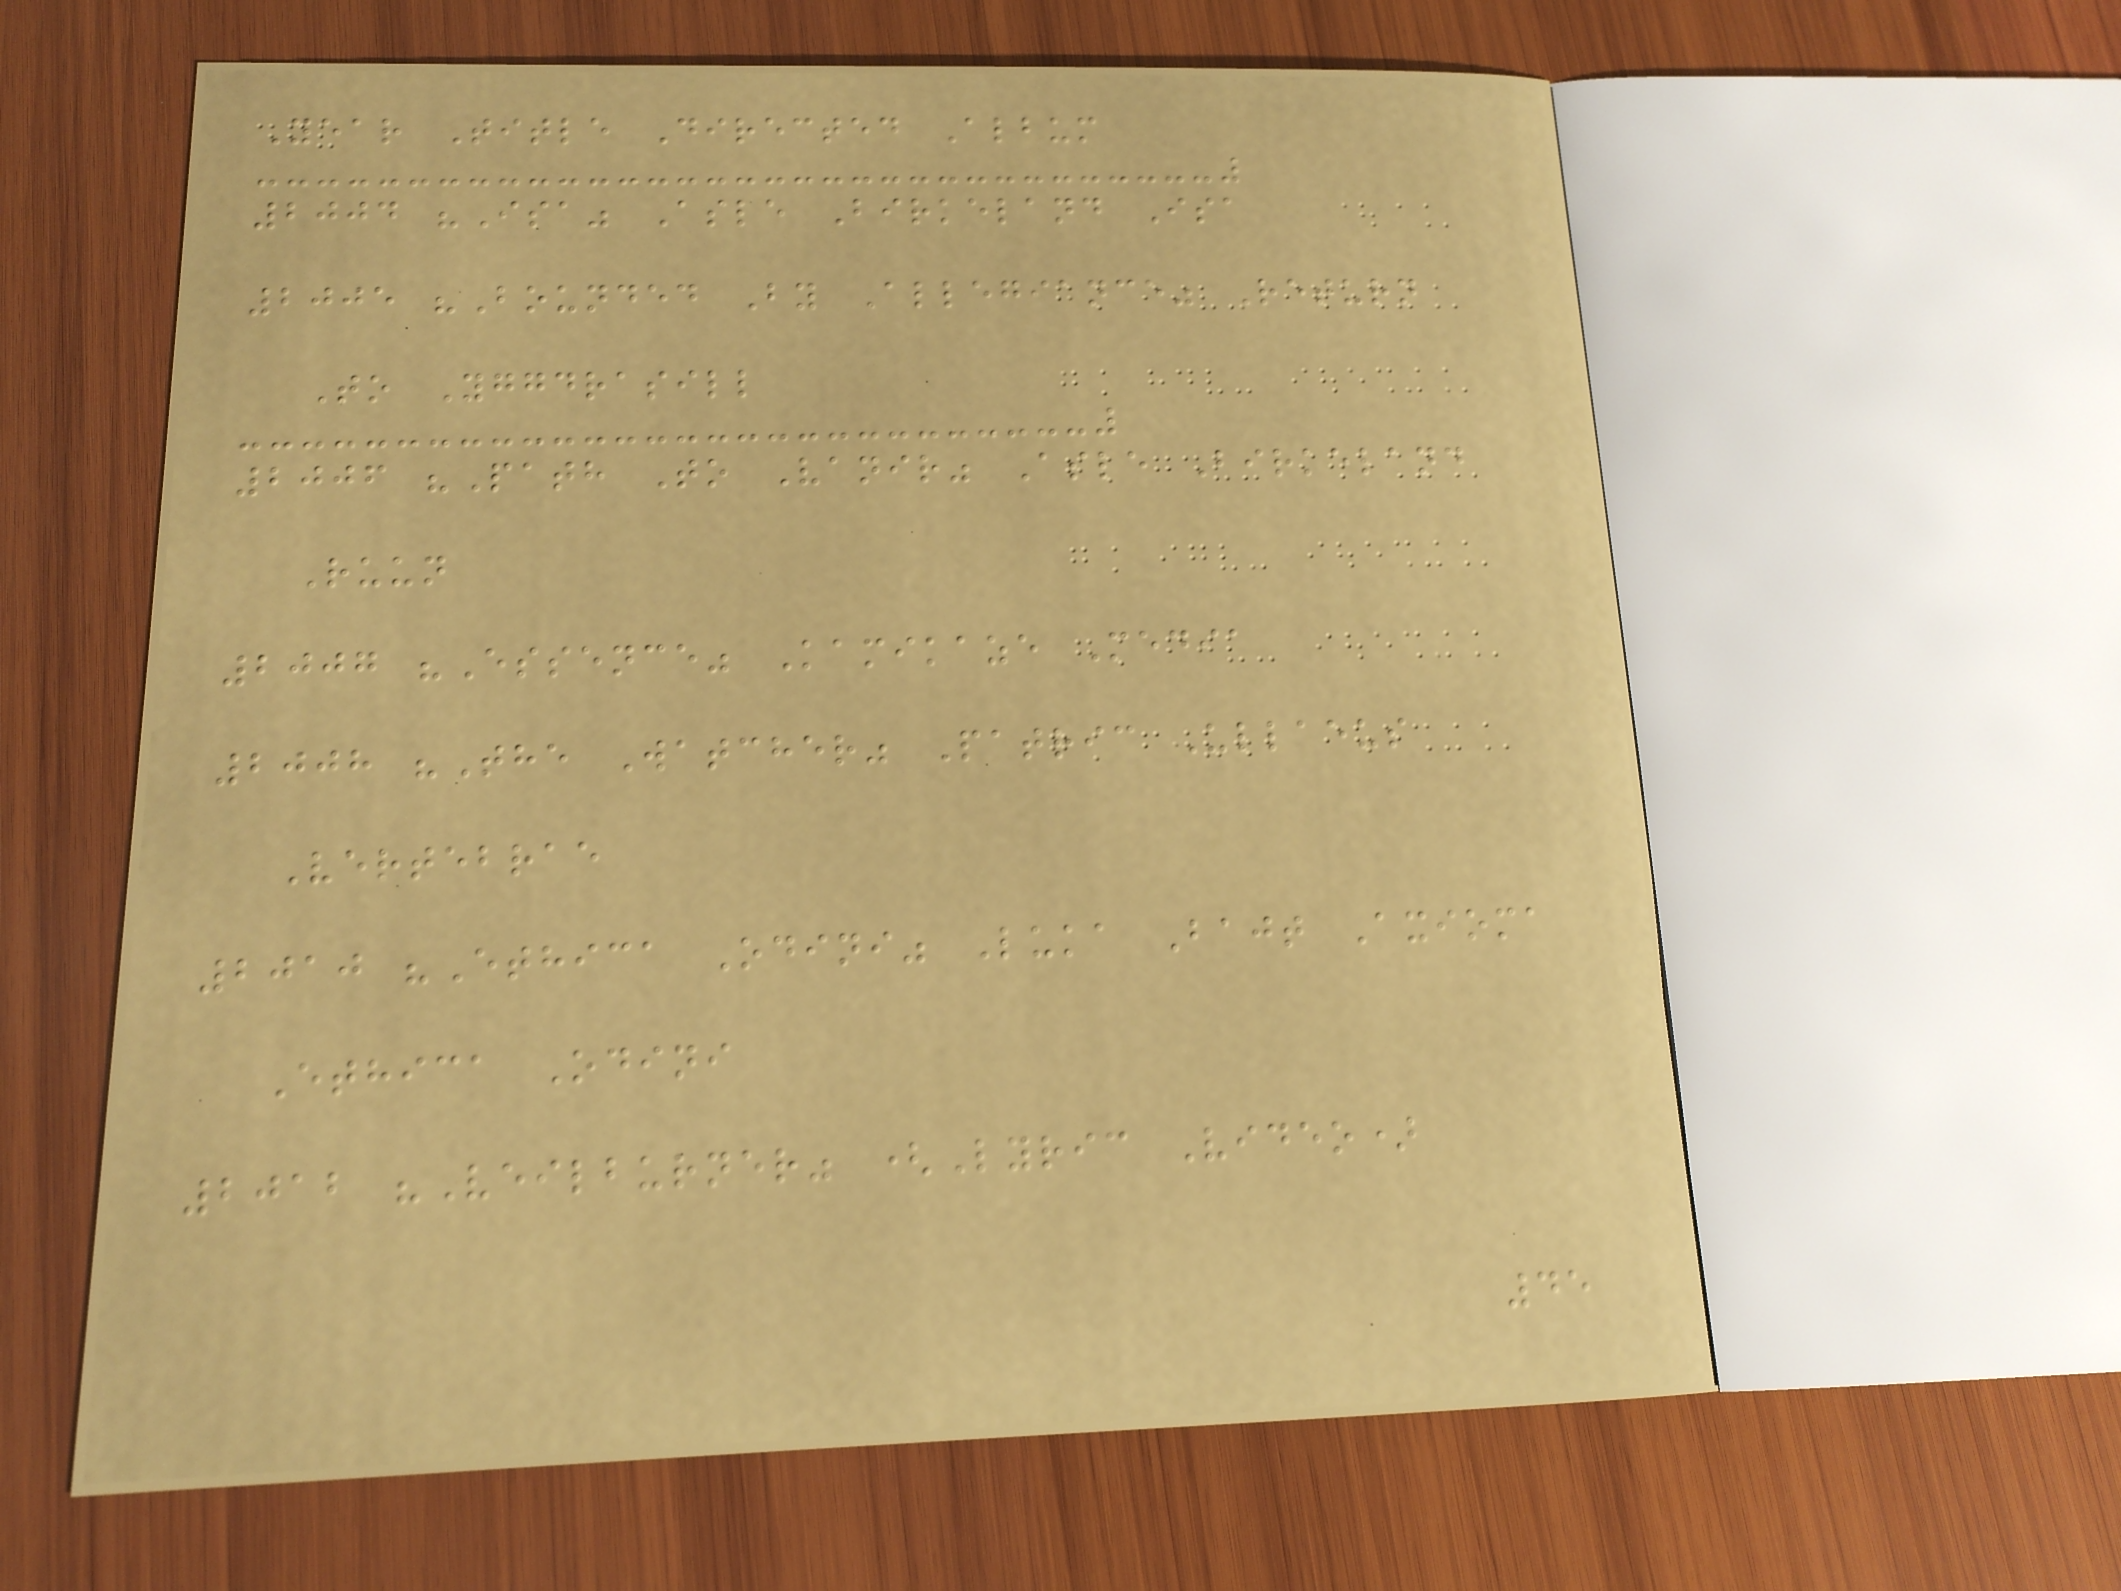Year Title Directed Album
2004 "Isa" Asle Birkeland Isa
2005 "Bounded By Allegiance" Return
To Yggdrasill
2006 "Path To Vanir" Asle Birkeland
Ruun
2007 "Essence" Kamikaze Media
2008 "The Watcher" Patric Ullaeus
Vertebrae
2010 "Ethica Odini" Luka Bajt Axioma
Ethica Odini
2012 "Veilburner" (Lyric Video)
45
